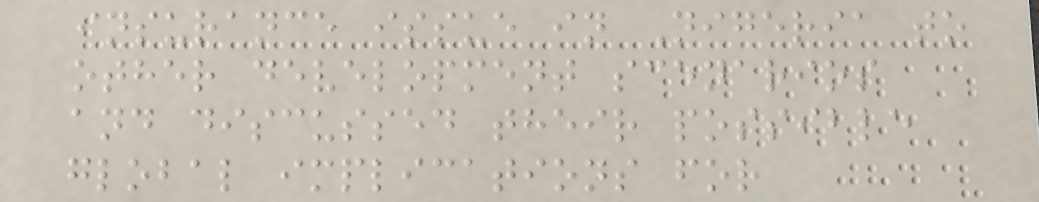insurance issue in Nigeria to
other development scenarios
and discussed their possible
global implications for
